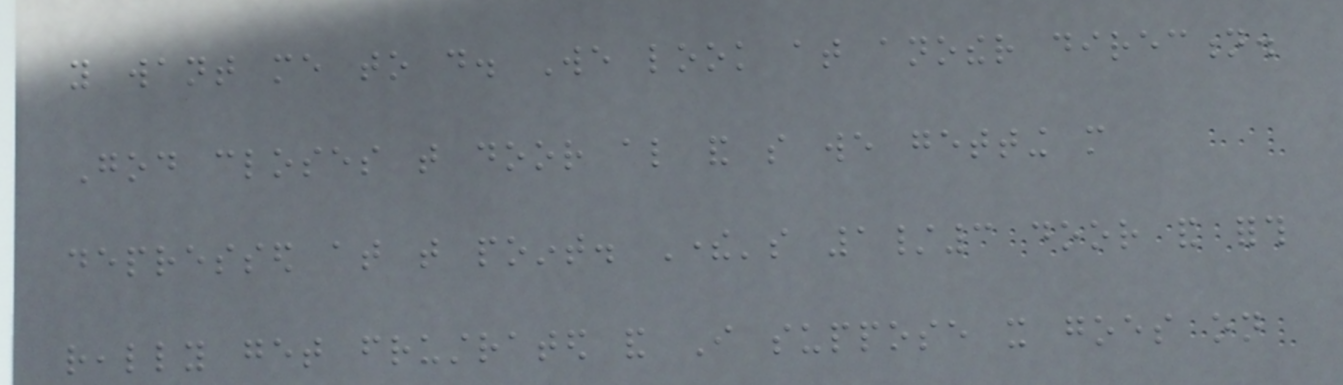you want me to do. We look at another direction.
God closes that door also and so we getting more
depressed at that point. There's 1/3 door and forth
really get frustrated and I suppose it goes on
